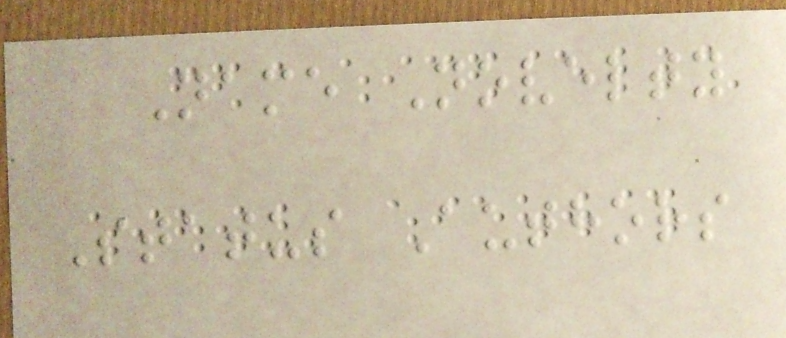Name Novelty
Status Authors
